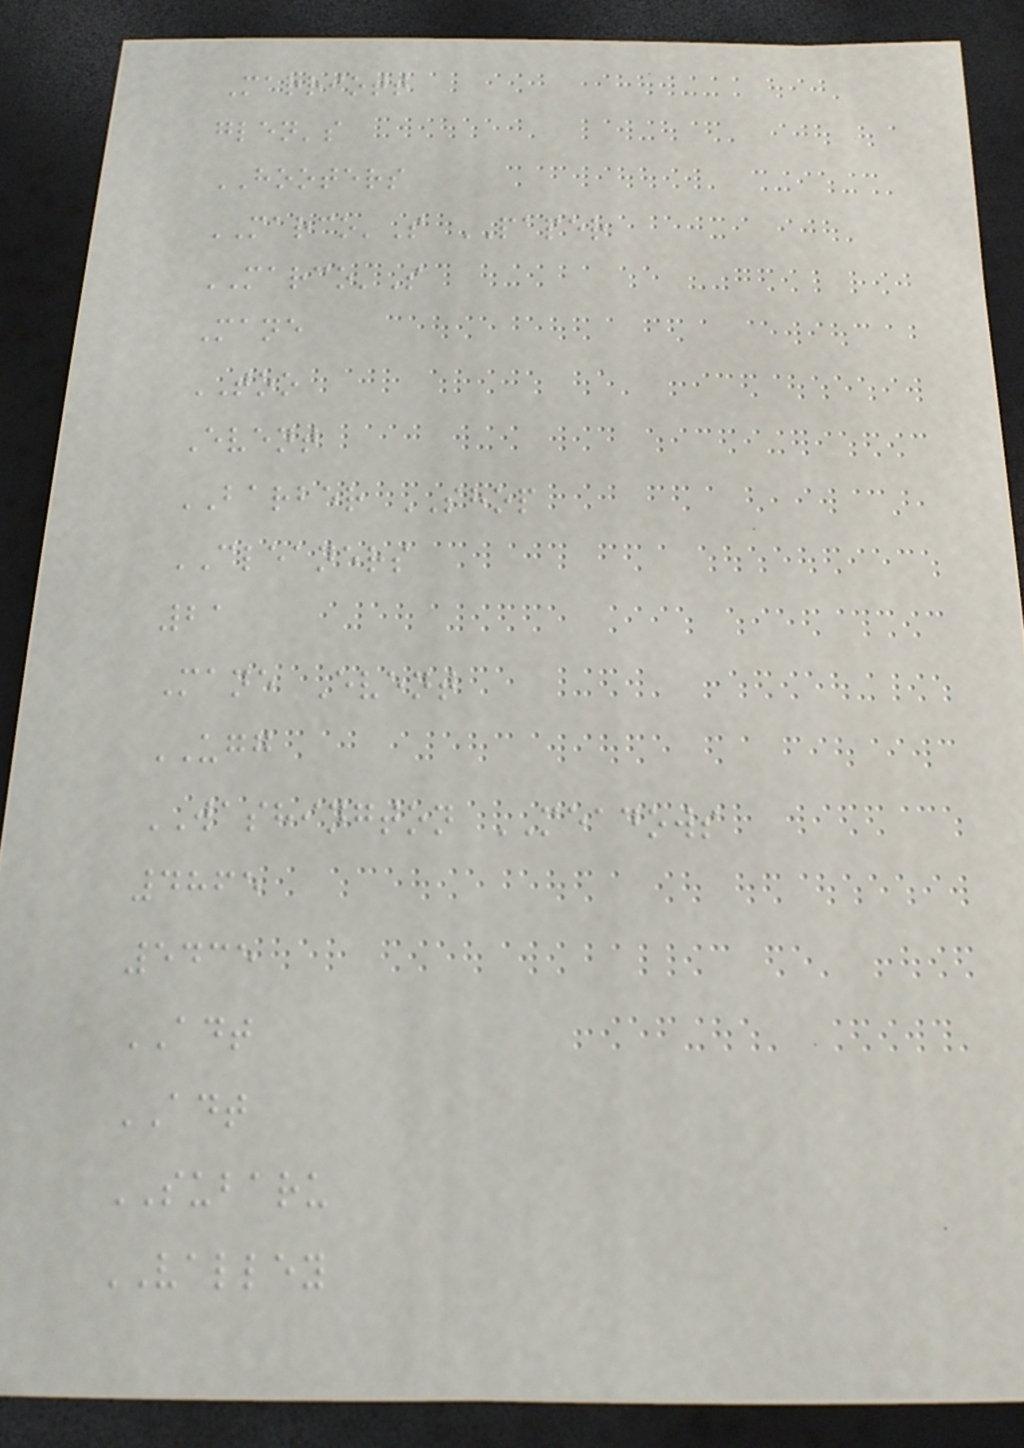Marriott
glen's
HOOTERS
MARCO'S PAPER
MARCO'S
Mane
TOO
Event
BARBER SHOP
CLEANERS
21
Mane Event
UGG
WASHINGTON MEADOWS
4865
5435
ADT
ADT
SUBARU
VALLEY
